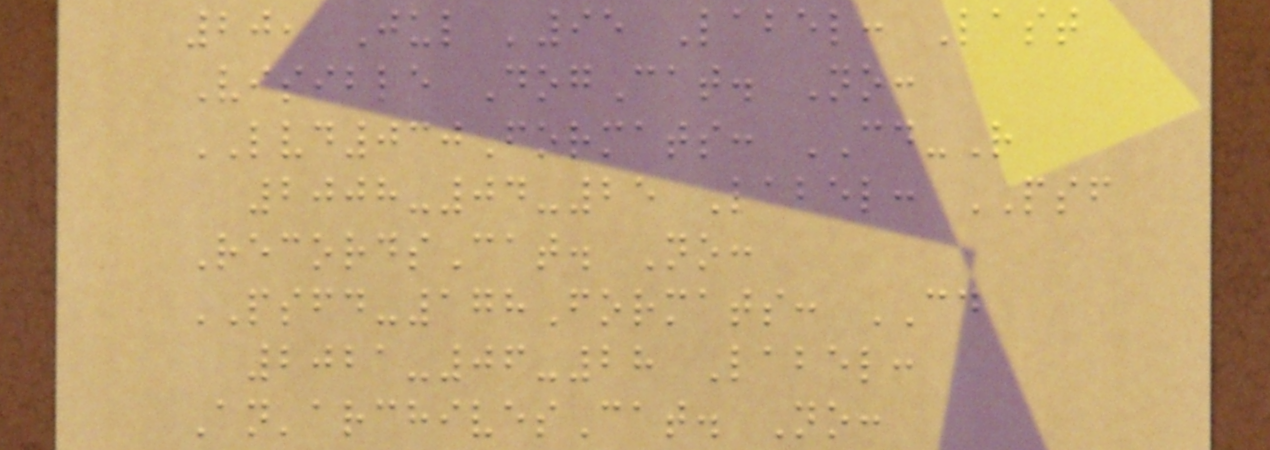20, Jul '95 Label: Last
Visible DogCat. No:
LVD030Formats: CD-R
2008-04-25 Label: PSF
RecordsCat. No:
PSFD-178Formats: CD
2021-06-28 Label:
An'archivesCat. No:
